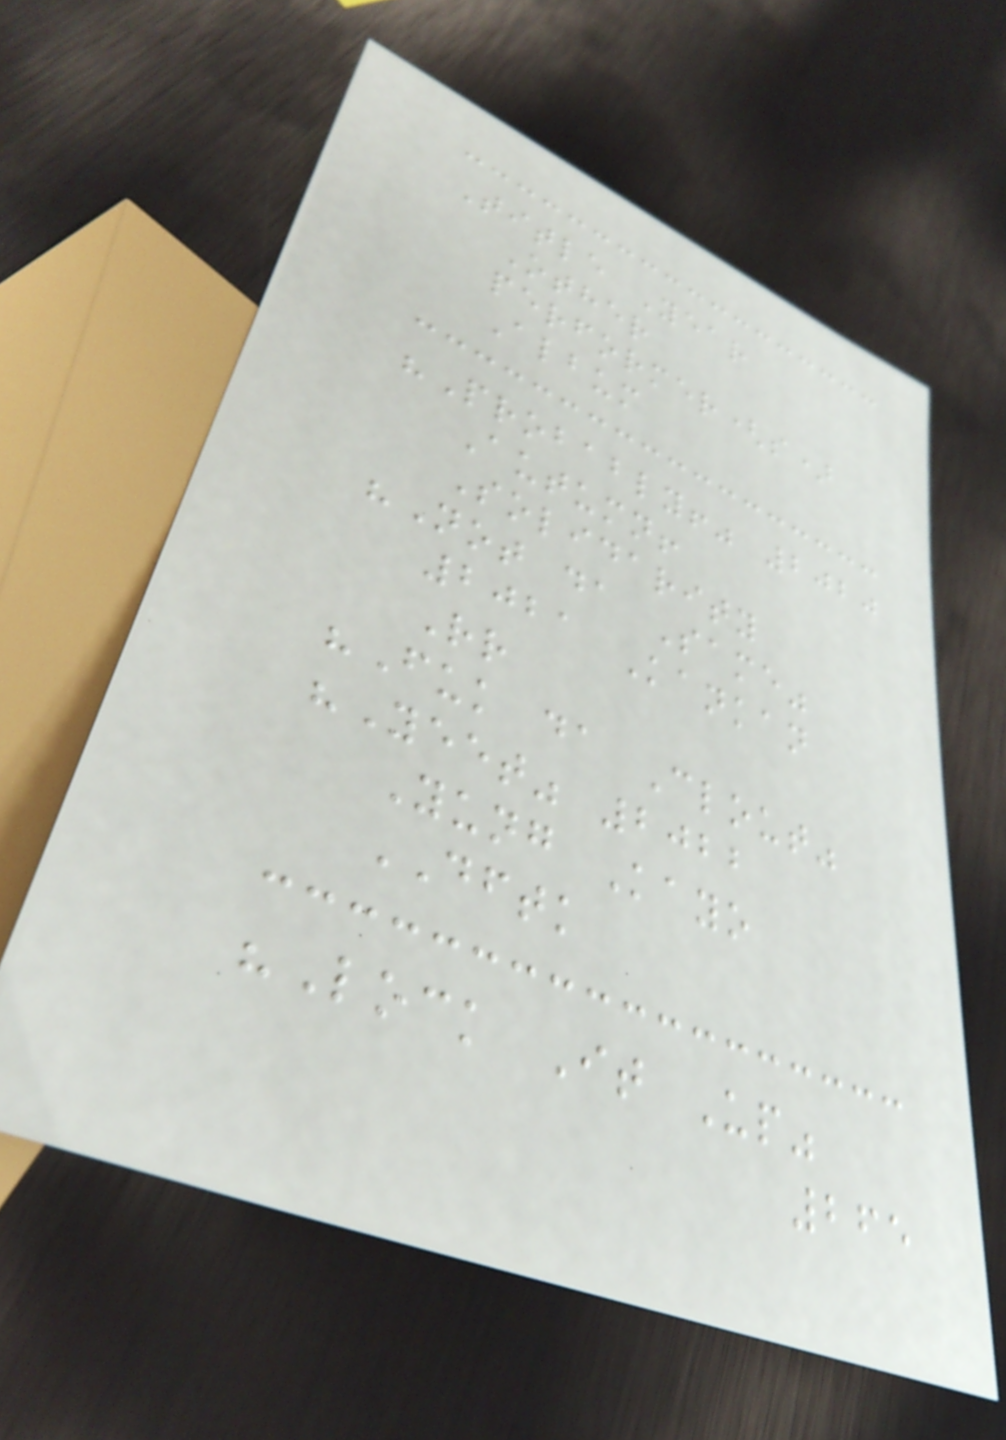Title Year
Other
performer(s)
Album
"Probably!" 2020
Autumn!
Solidarity
"Not da Same"
2021 Kankan
Rr
"Fuk da Clout"
"Yeet" 2022
Yung Kayo
DFTK
"Lock It Up"
265
